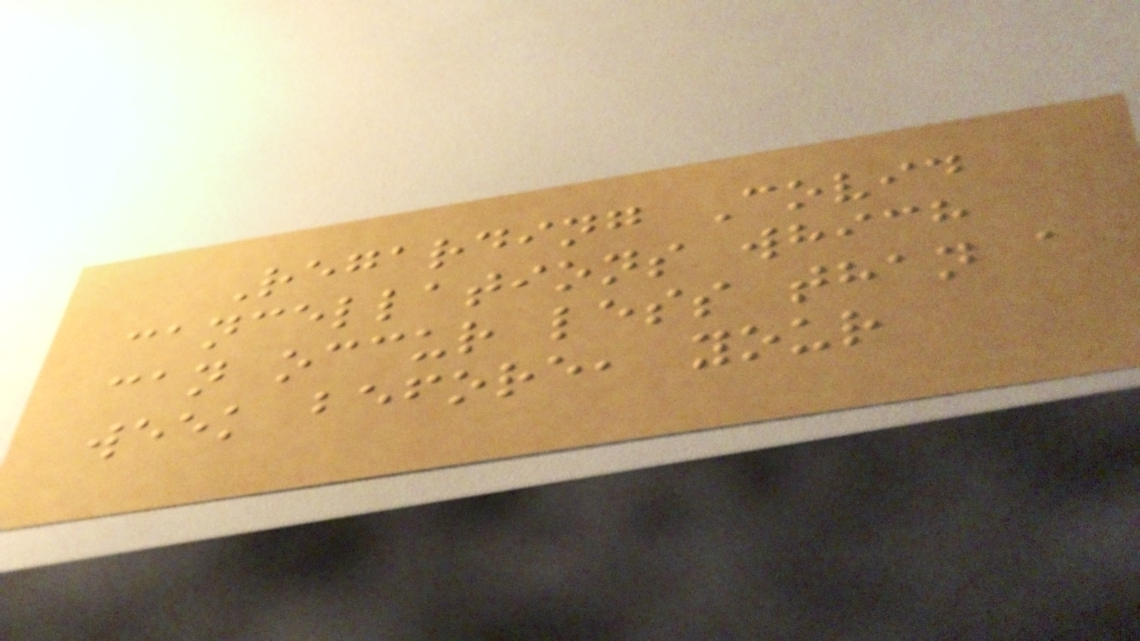Regarding Covid
cancellations which
can occur less than a
week before, your
